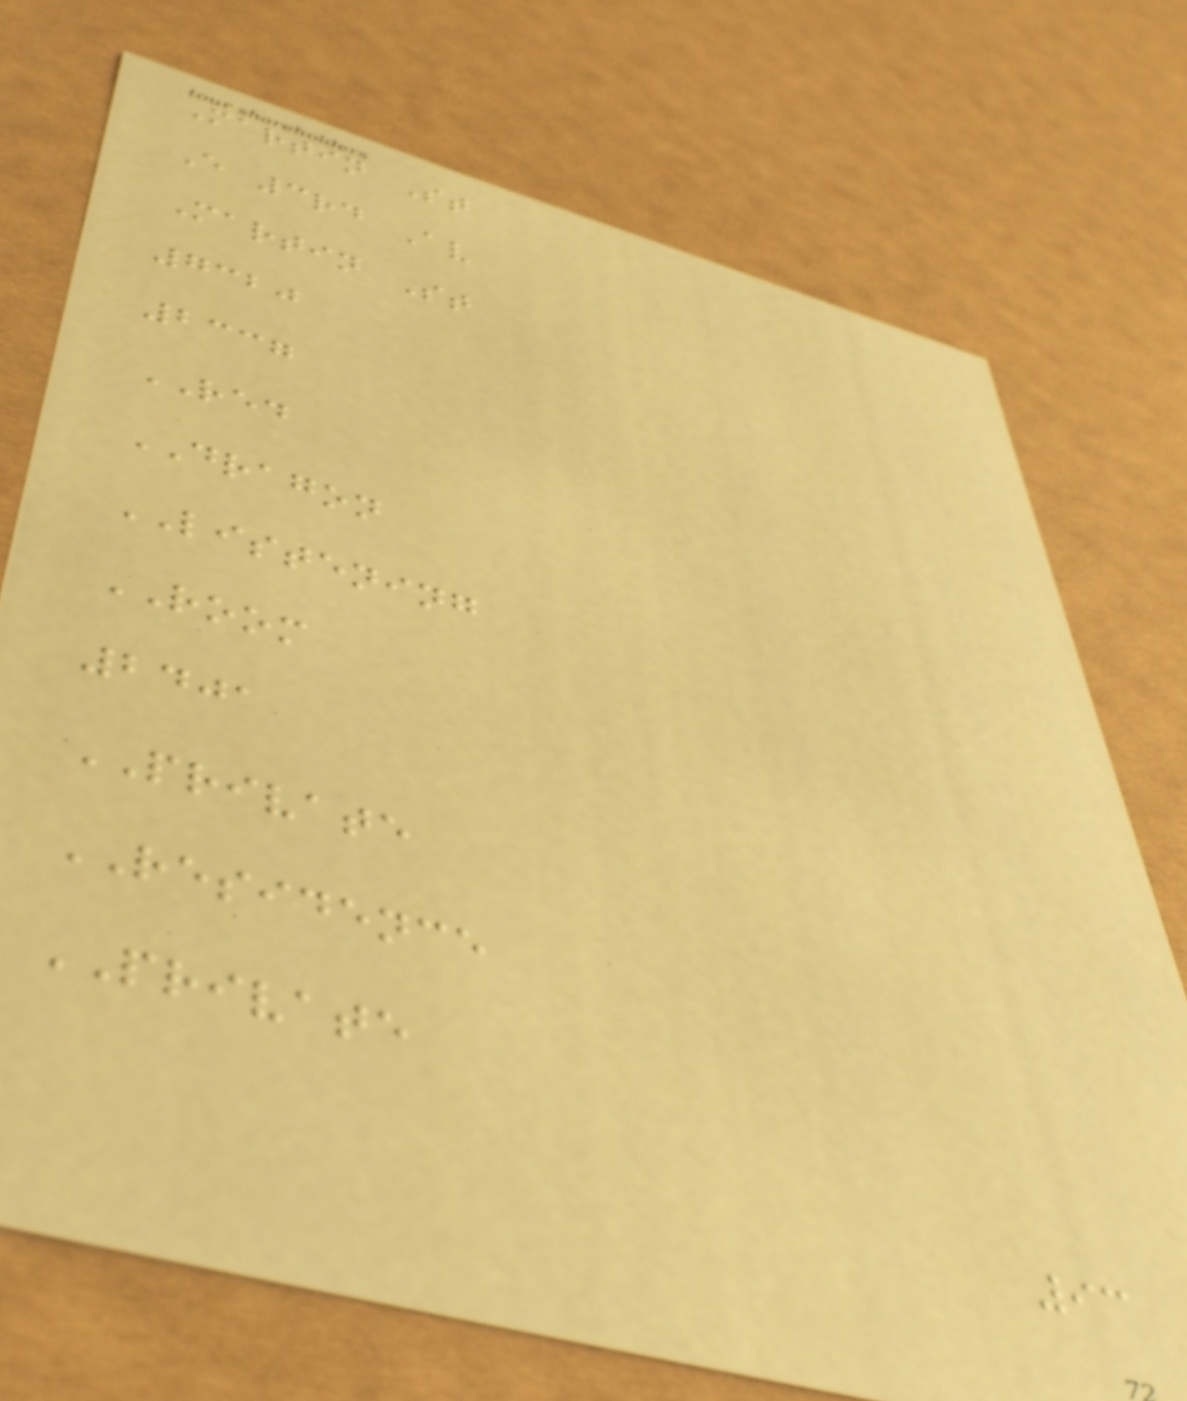Martin St
E 3rd Av
Martin St
7320
2337
RED
DRAGON
LISTENING
ROOM
2401
PRIVATE
RESIDENCE
PRIVATE
93
